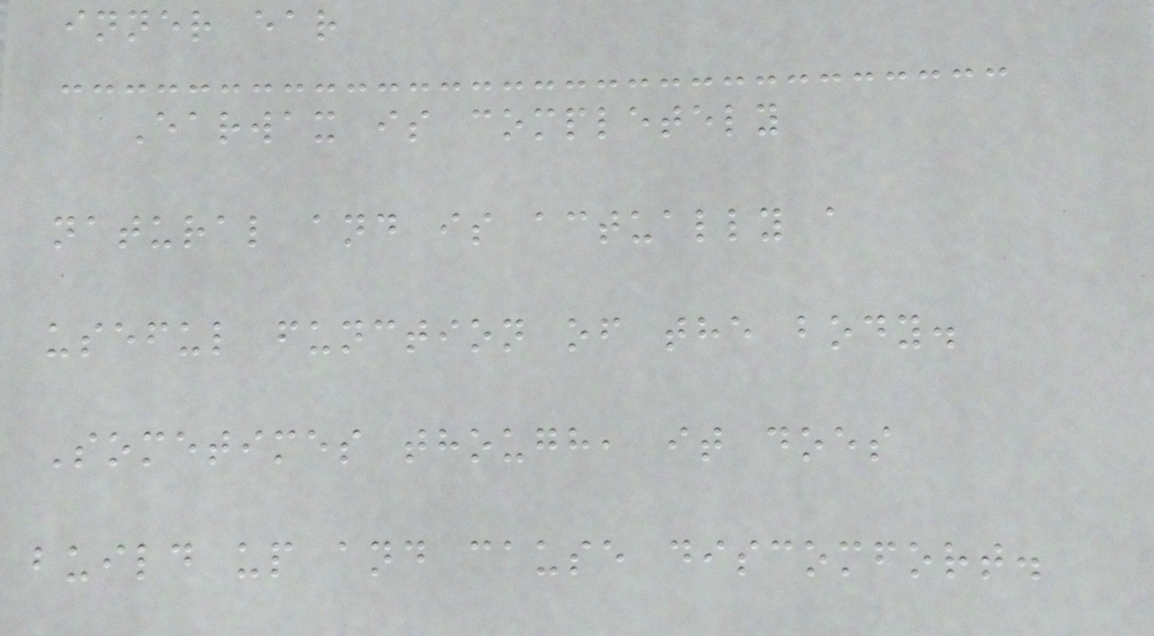inner ear
Earwax is completely
natural and is actually a
useful function of the body.
Sometimes though, it does
build up and cause discomfort.
